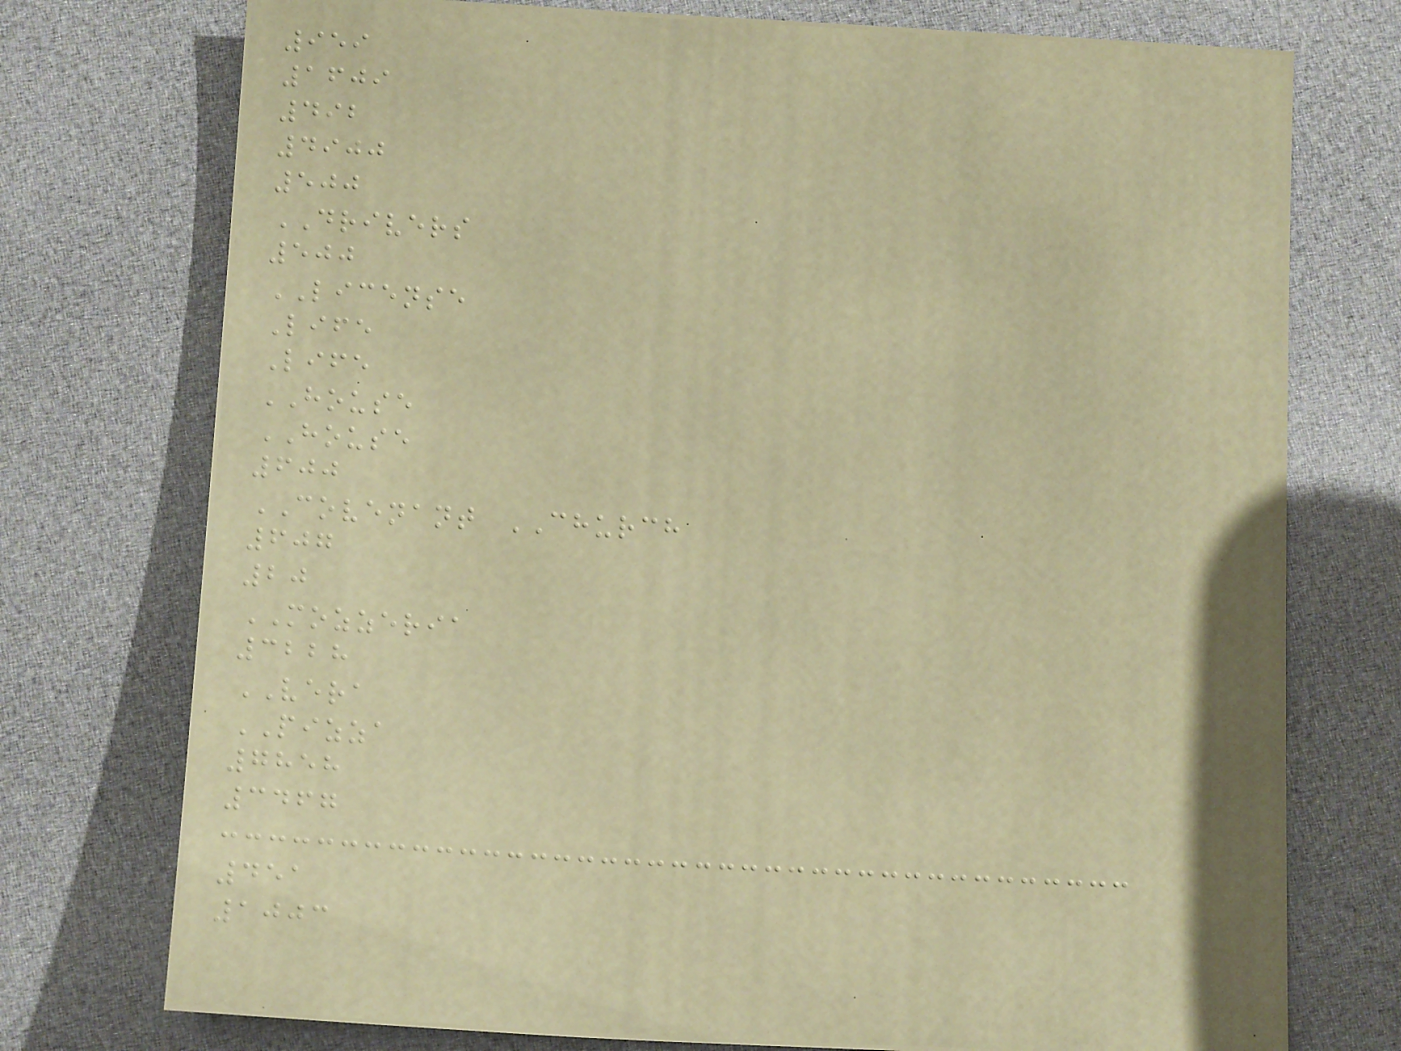959
1609
492
4900
500
DRIVERS
500
LICENSE
Life
Life
HOUSE
HOUSE
600
COVENANT CHURCH
607
20
MOZZERIA
3228
VERA
PIZZA
7858
3467
451
1003
